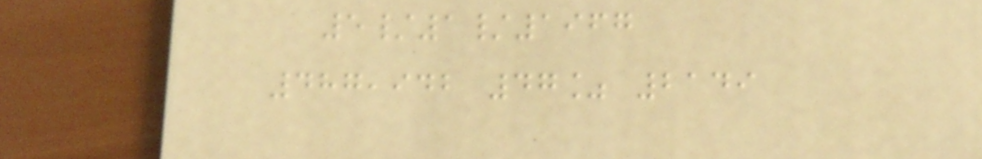5/1/1967
487,942 47% 2149
